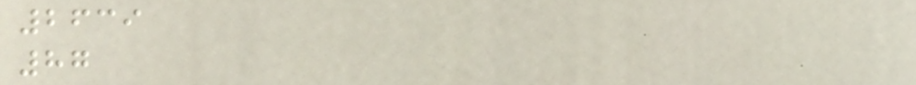2639
87
